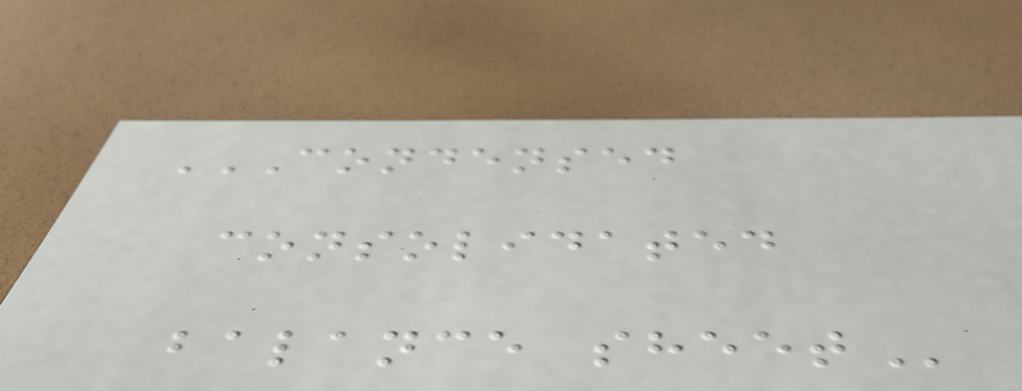CONDENSED
CONSOLIDATED
BALANCE SHEET
